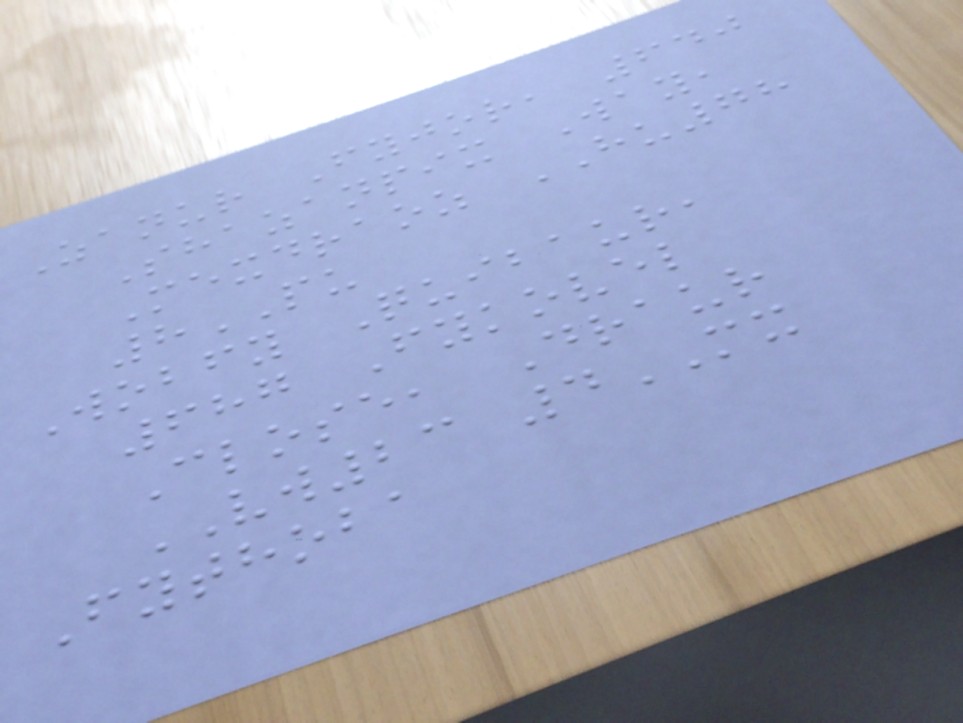Zanur Fyjor, 640
Shazanpix Way,
Mexdraoz HU78
8PU
Wobfy Quibaur,
687 Fykovel
Close, Draur
VW23 4MX
Fythoba
